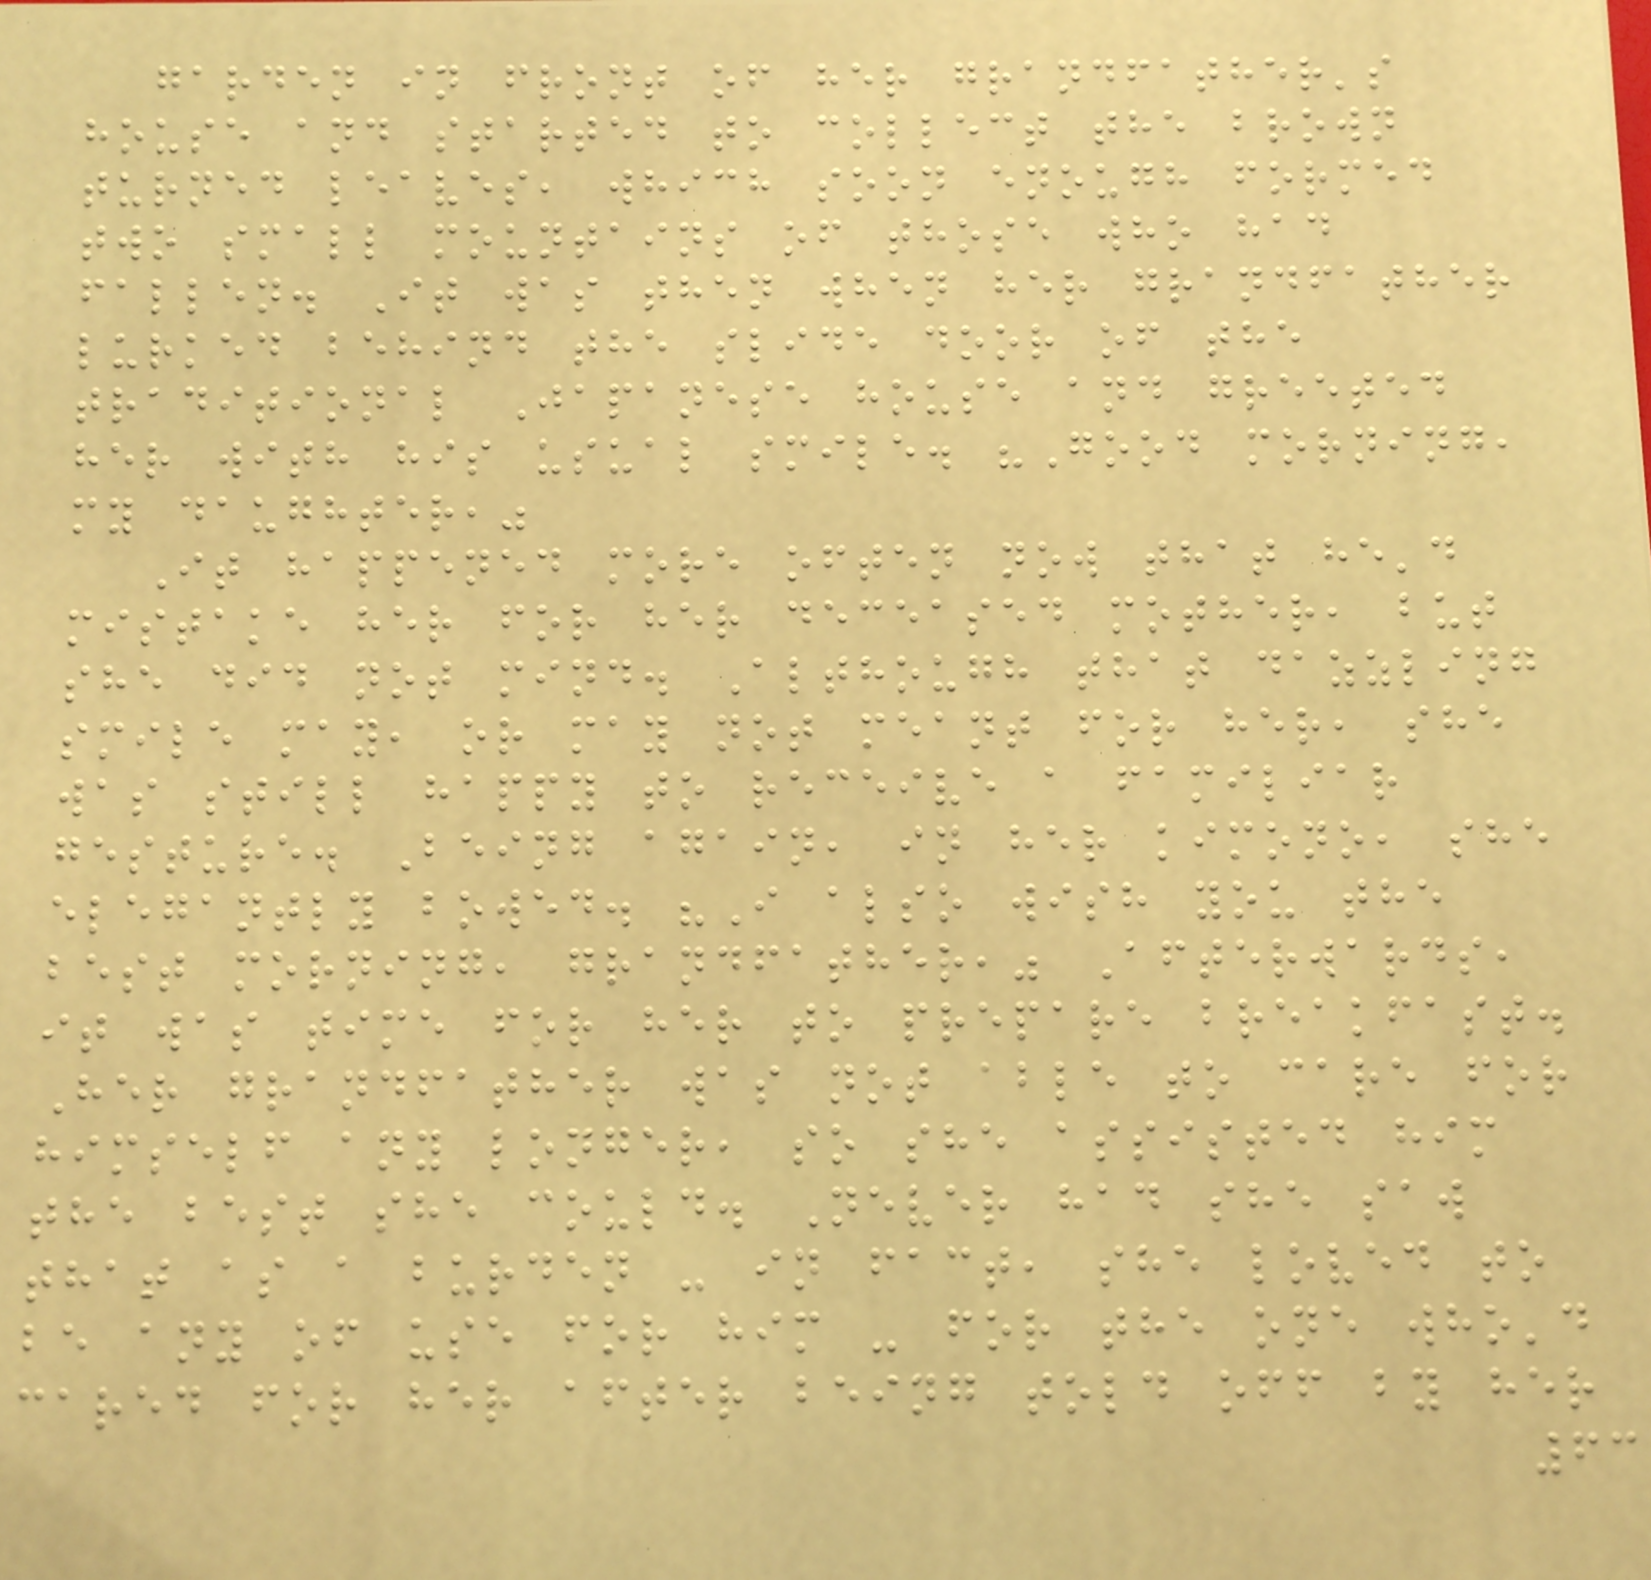garden in front of her grandfather's
house and started to collect the brown
turned leaves, which soon enough formed
two small mountains of those who had
fallen. It was then when her grandfather
lurked behind the slide door of the
traditional Japanese house and greeted
her with his usual smile. "Good morning,
my daughter,"
It happened more often now that he'd
mistake her for her deceased mother, but
she did not mind. Although that dazzling
smile may, or may not meant for her, she
was still happy to receive a familiar
gesture. Being again, in her kimono, she
elegantly bowed. "I also wish you the
best morning, grandfather," Afterwards,
it was time for her to prepare breakfast.
Her grandfather was not able to care for
himself any longer, so she assisted him
the best she could. Never had she saw
that as a burden - in fact, she loved to
be any of use for him - for the one who'd
cared for her after being told off by her
63
